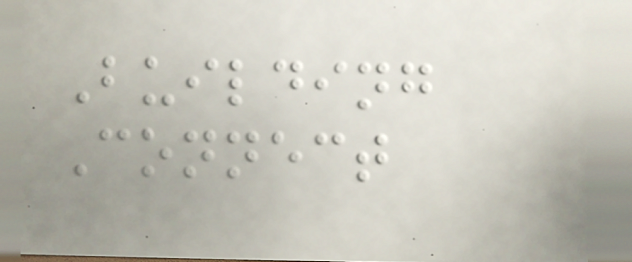Building
Connect
